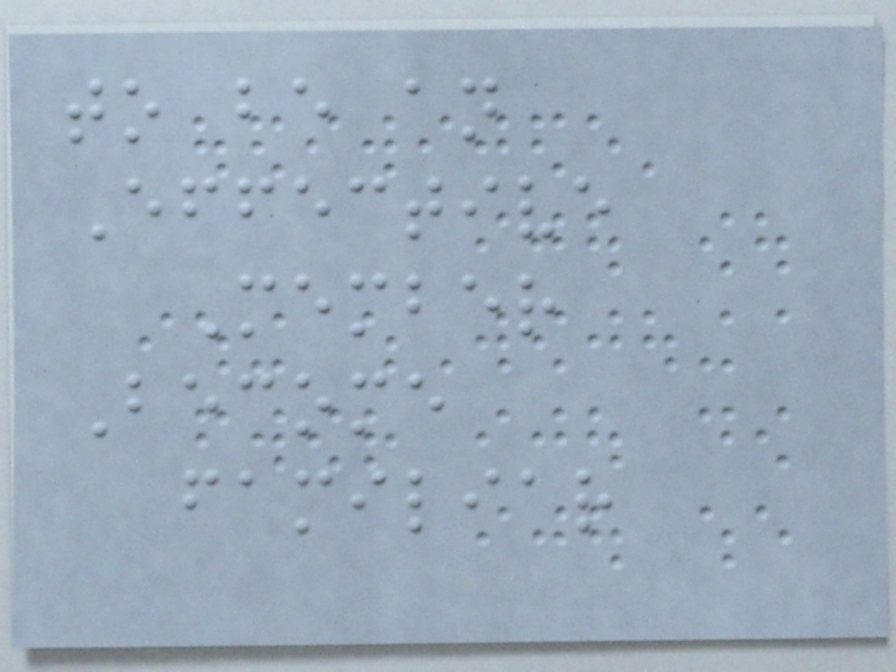to be an
Effective
Member
Become
familiar
